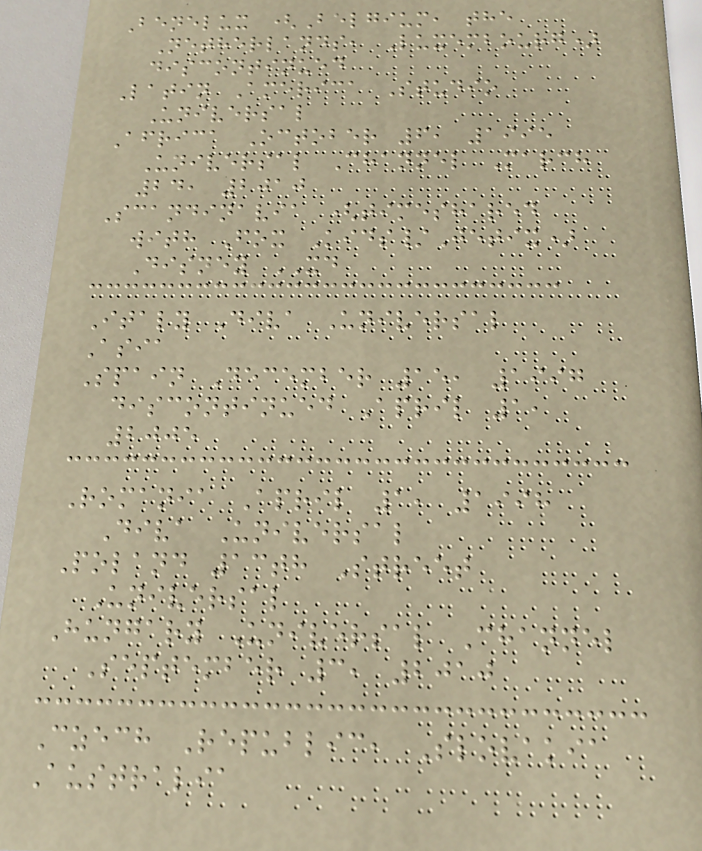Benelux (Belgium, the
Netherlands, Luxembourg)
discontinued
Latin America Studio
Universal
Africa October 6, 1995
Universal Channel March
24, 2010
Scandinavia (timeshared
with Fox Kids/Jetix)
Disney XD
Italy Diva Universal
Asia
Spain December 15, 1997
discontinued April 1,
2005
Romania April 1, 1998
Diva Universal
Poland 13th Street
Universal
Hungary Universal Channel
September 3, 2010
Czech Republic, Slovakia
Australia
